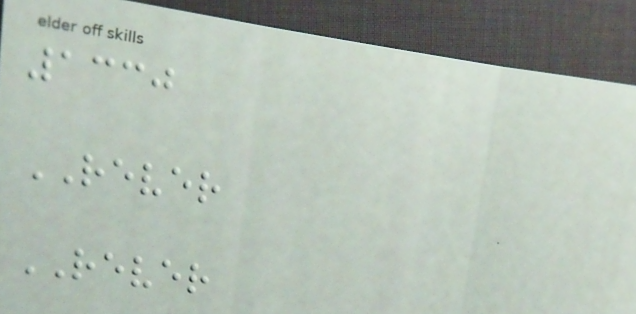1330
REVER
REVER
